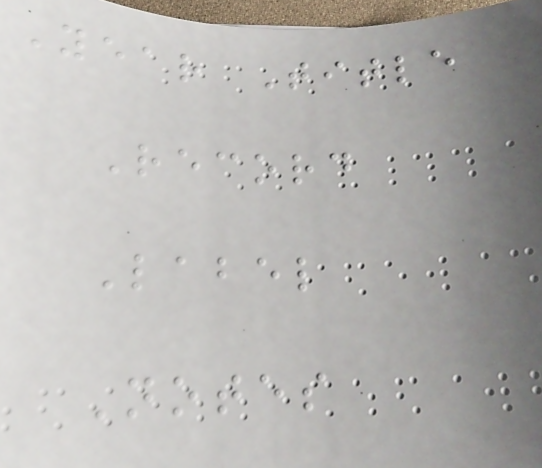Year Title
Record
Label
Notes
